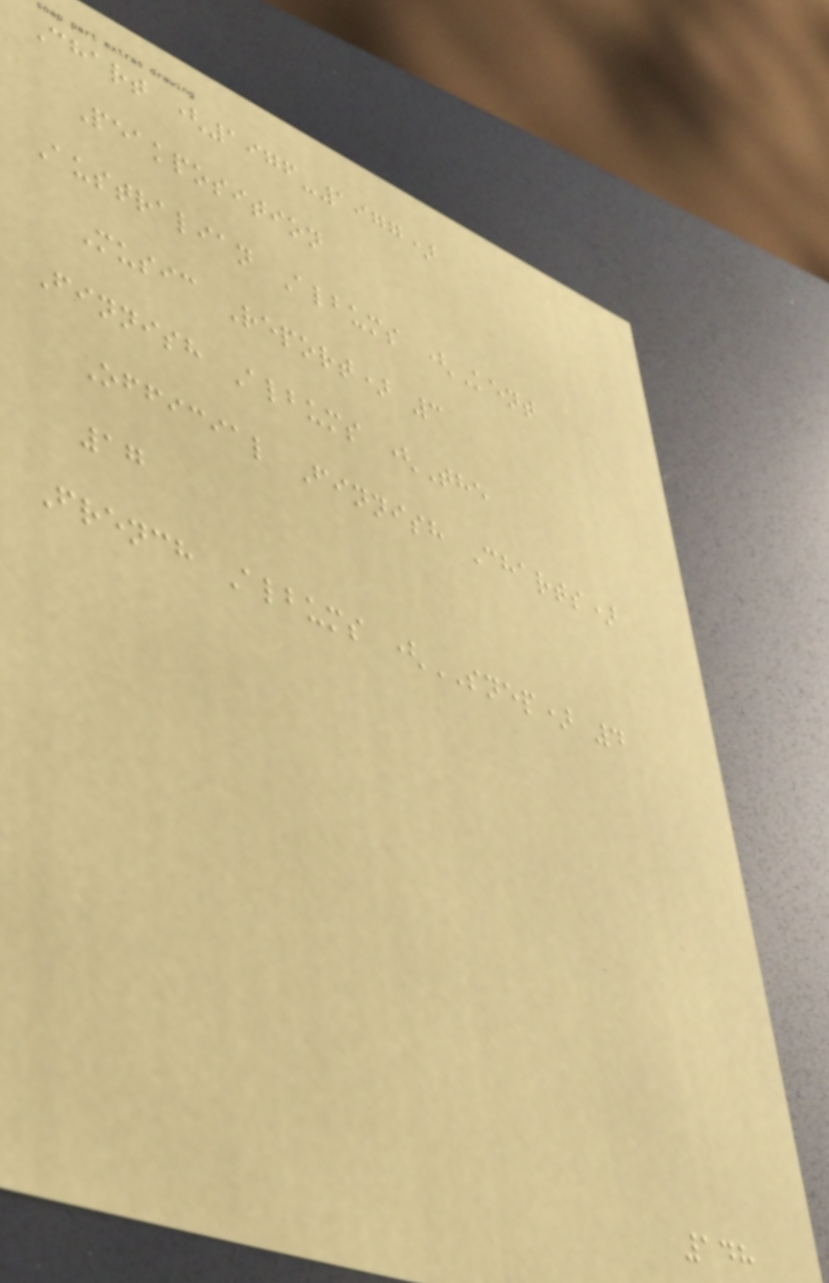Chart (1976-1977)
Peakposition
Australian Albums (Kent
Music Report) 3
Finnish Albums (The
Official Finnish Charts)
17
French Albums (SNEP) 4
148
